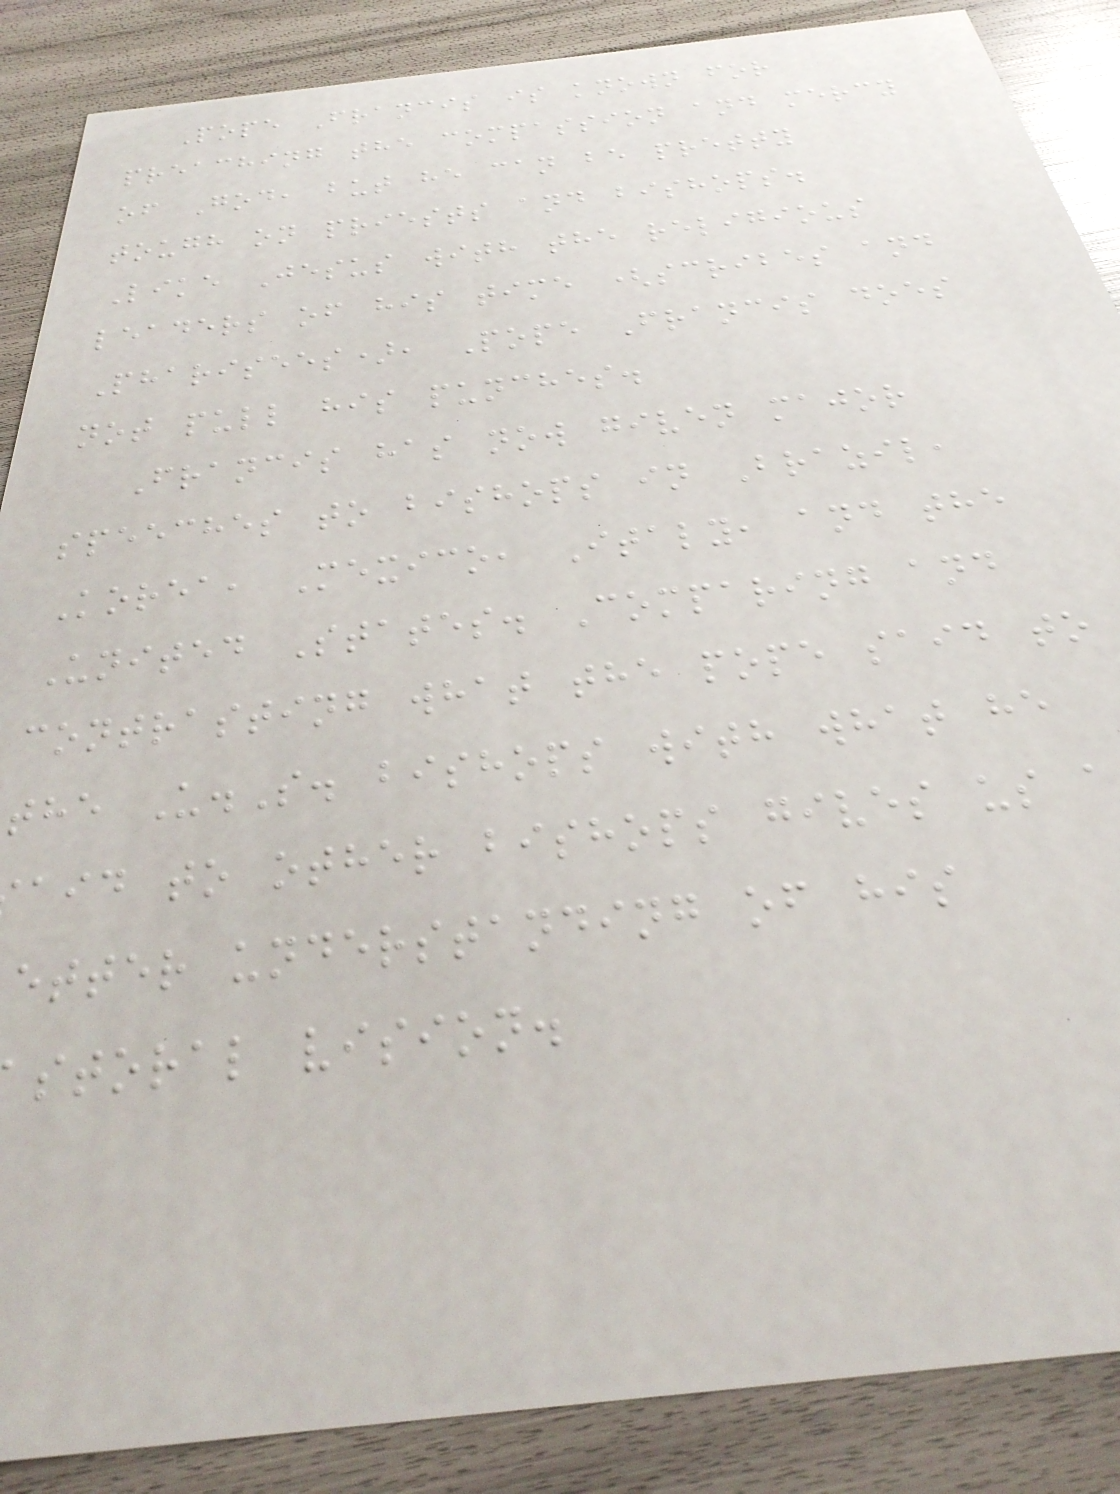Pope Francis is known for
preaching the compassion and mercy
of God, but he can be pretty
tough on priests and bishops.
Like Jesus with the religious
leaders of his time (scribes and
Pharisees), Pope Francis does
not pull his punches.
Francis has now given major
speeches to bishops in Brazil,
Korea, Mexico, Italy, and the
United States. Comparing and
contrasting what the pope said to
the U.S. bishops with what he
aid to other bishops gives us a
etter understanding of his
storal vision.
